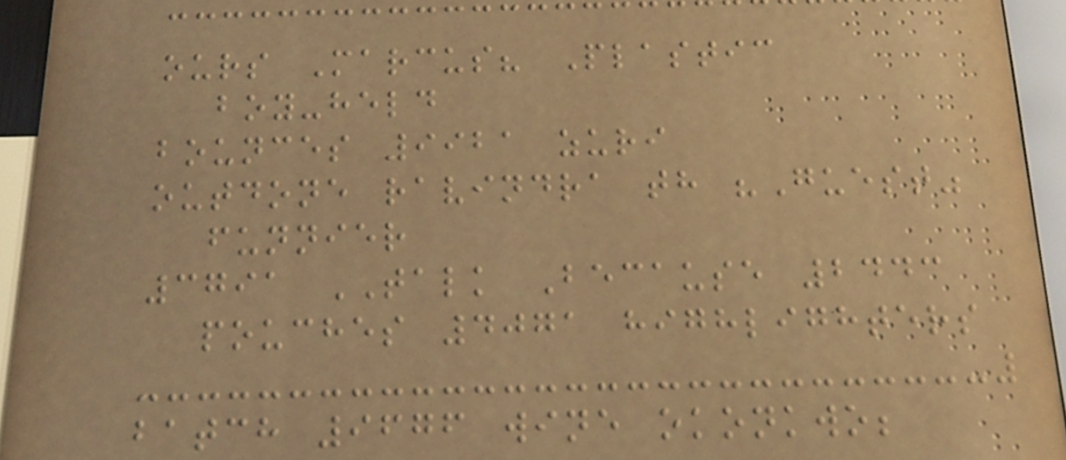ours Marcus? Plastic
boy-held
bounces 9921 zuri
outdone ravindra th "Guest"
funnier
3791 TALK Because 2443
pouches 4071 highlighters
batch 9676 wine okonkwo;
